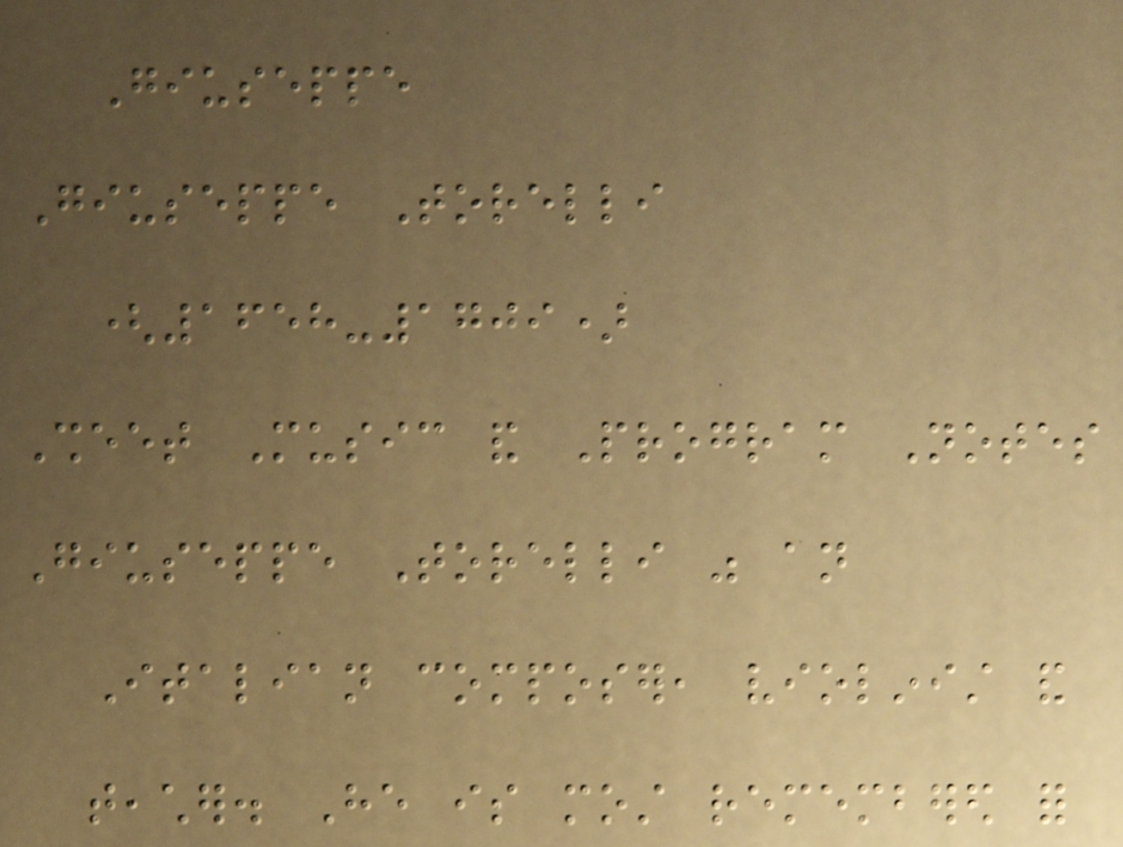Giuseppe
Giuseppe Torelli
(1658-1709)
Sheet Music and Program Notes
Giuseppe Torelli was an
Italian composer, violinist and
teacher. He is most remembered for
